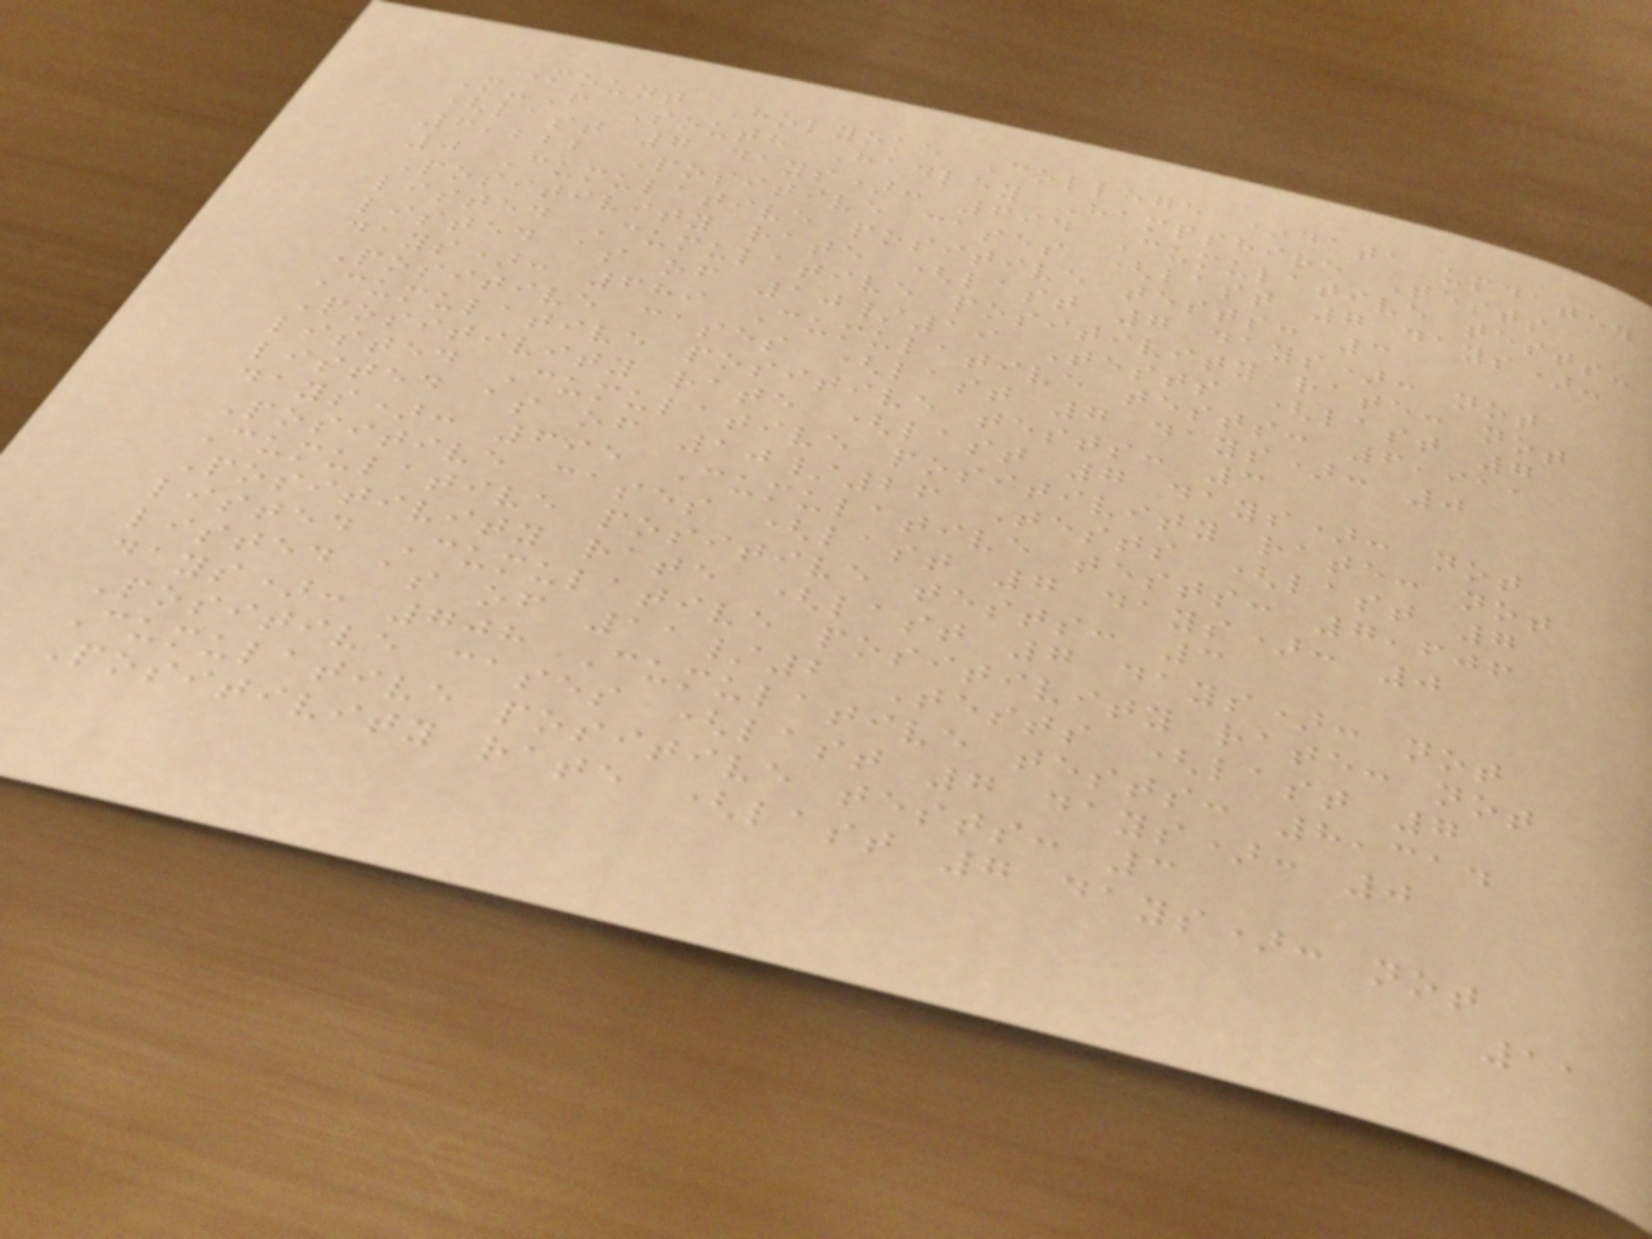Mount Holyoke College *data updated
M-F South Hadley Hampshire Tests
(last 7 days): 694 Cumulative tests:
6,222 Positive cases (last 7 days):
0 Cumulative positive tests: 3
Positivity rate (last 7 days): not
listed Cumulative positivity rate: not
listed as of 10/19 Tests (last 7
days): 689 Cumulative tests: 6,911
Positive cases (last 7 days): 0
Cumulative positive tests: 3
Positivity rate (last 7 days): not
listed Cumulative positivity rate: not
listed as of 10/26 Tests (last 7
days): 695 Cumulative tests: 7,606
Positive cases (last 7 days): 0
Cumulative positive tests: 3
Positivity rate (last 7 days): not
listed Cumulative positivity rate: not
listed as of 11/2 Tests (last 7
days): 708 Cumulative tests: 8,314
Positive cases (last 7 days): 0
Cumulative positive tests: 3
Positivity rate (last 7 days): not
11
